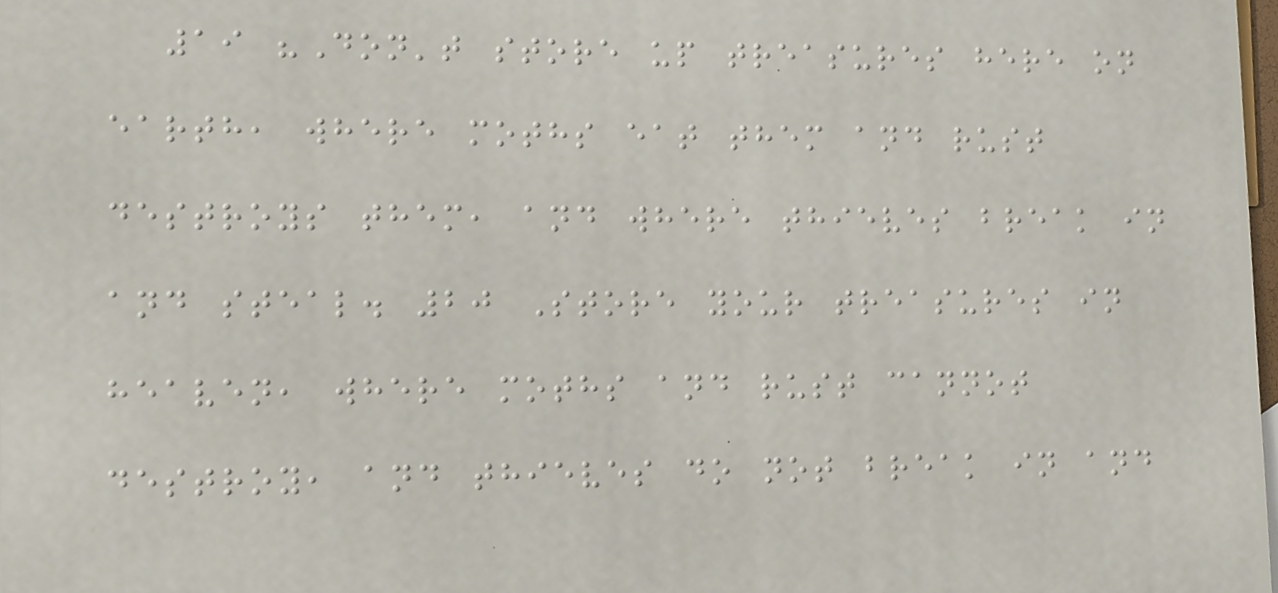19 "Don't store up treasures here on
earth, where moths eat them and rust
destroys them, and where thieves break in
and steal. 20 Store your treasures in
heaven, where moths and rust cannot
destroy, and thieves do not break in and
